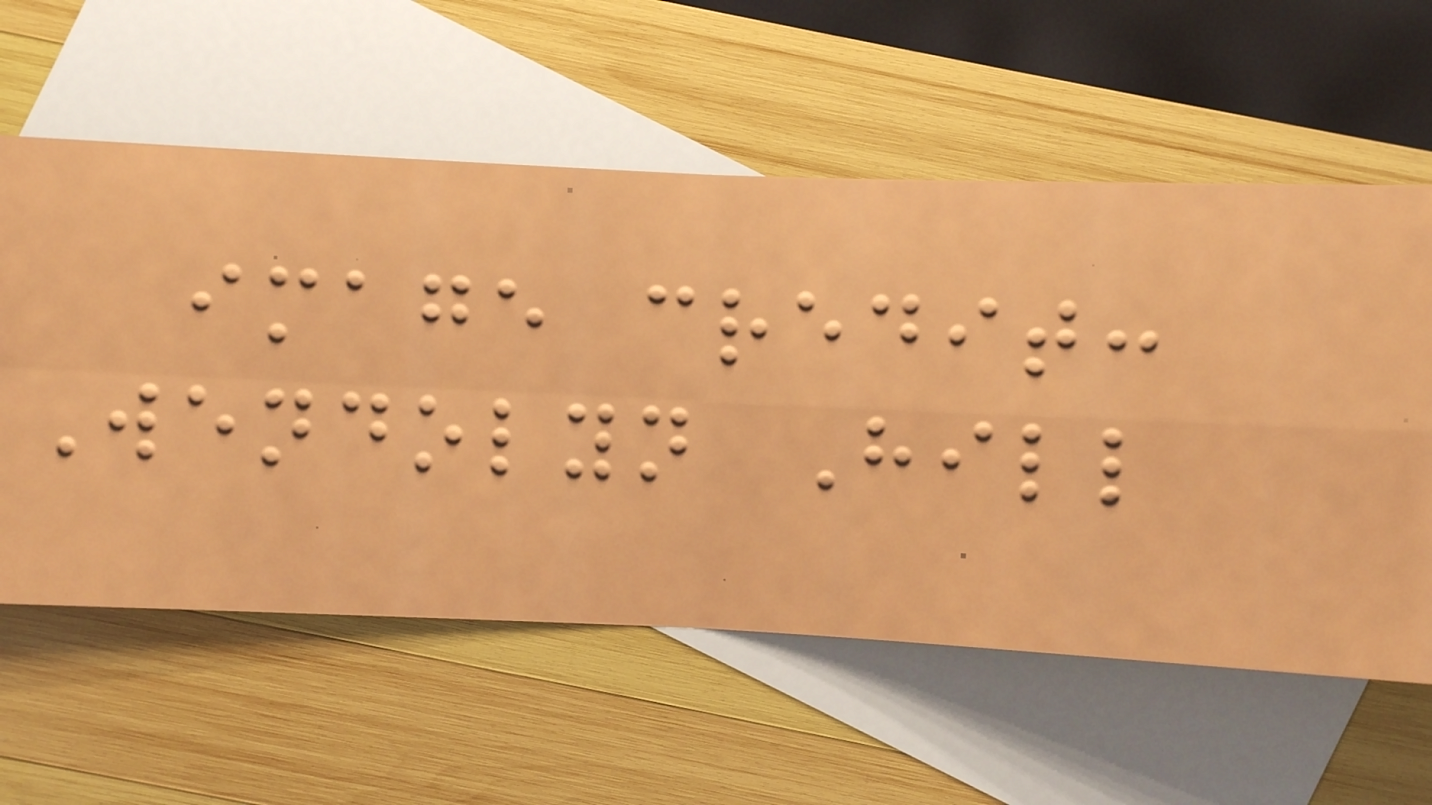image credit:
Wendolyn Hill
